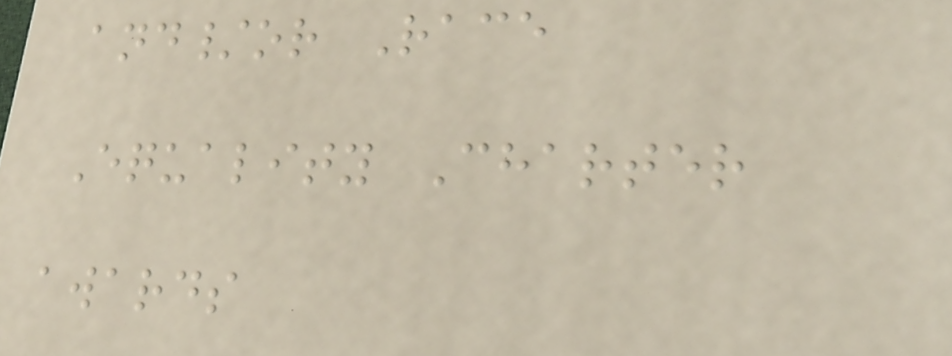and/or Race
Equality Charter
awards
